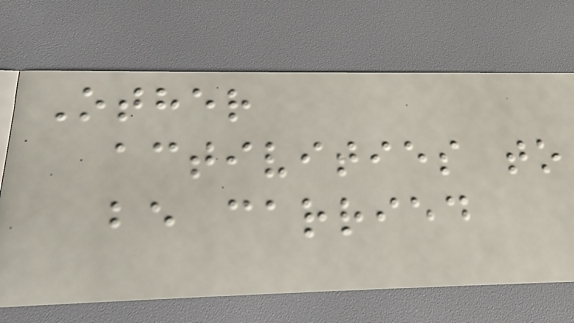Other
activities to
be carried
